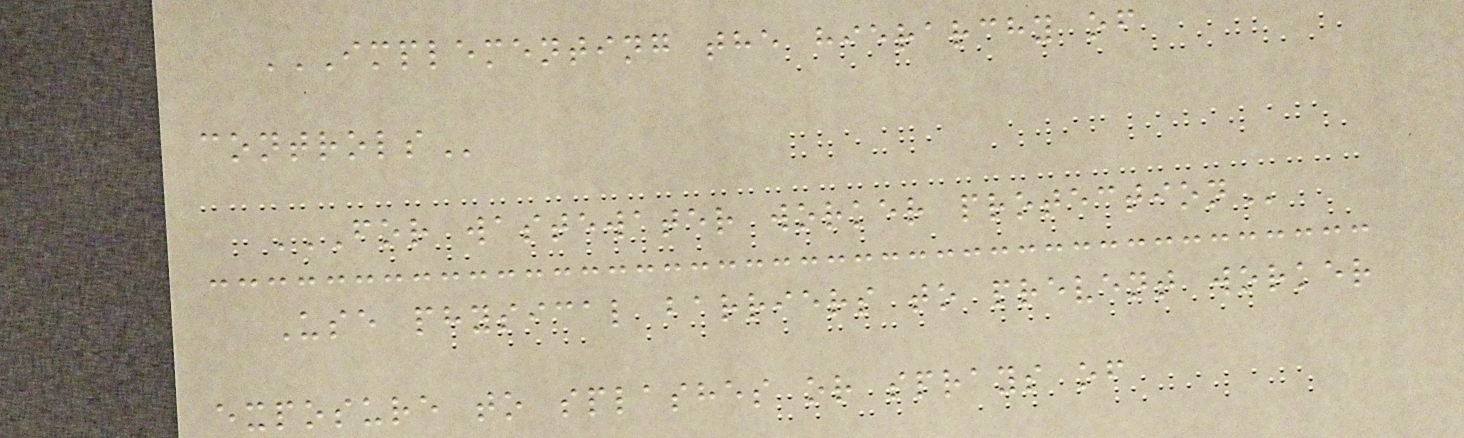IMPLEMENTING THE HIERARCHY OF
CONTROLS
FOR WASTEWATER WORKER PROTECTION
Use physical barriers to prevent worker
exposure to splashes or sprays of
